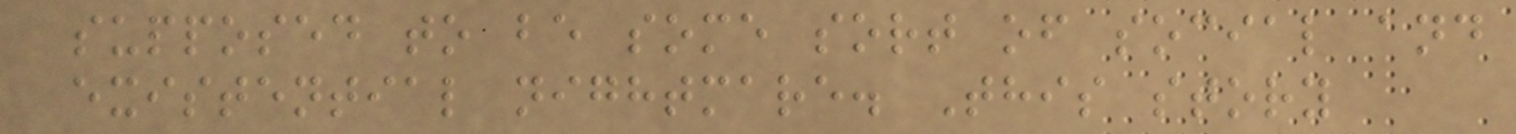supposed to be some sort of social and
existential nightmare. This story
